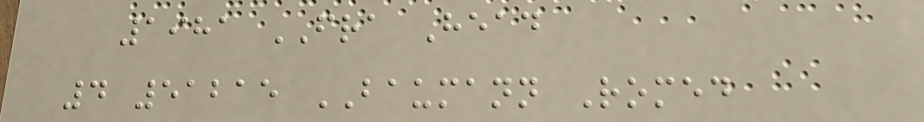1981 FRA Head
4 51215 BAUMANN Romed
